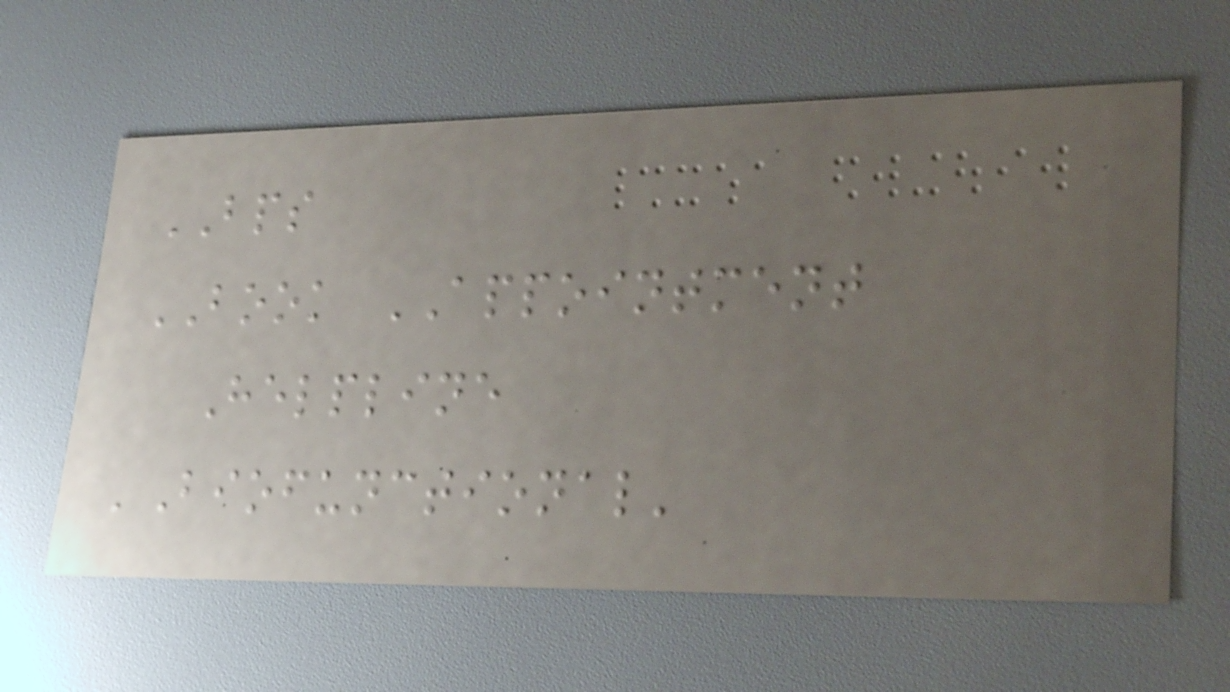BPS
BOOK APPOINTMENT
Helpline
'Biofunctional'
